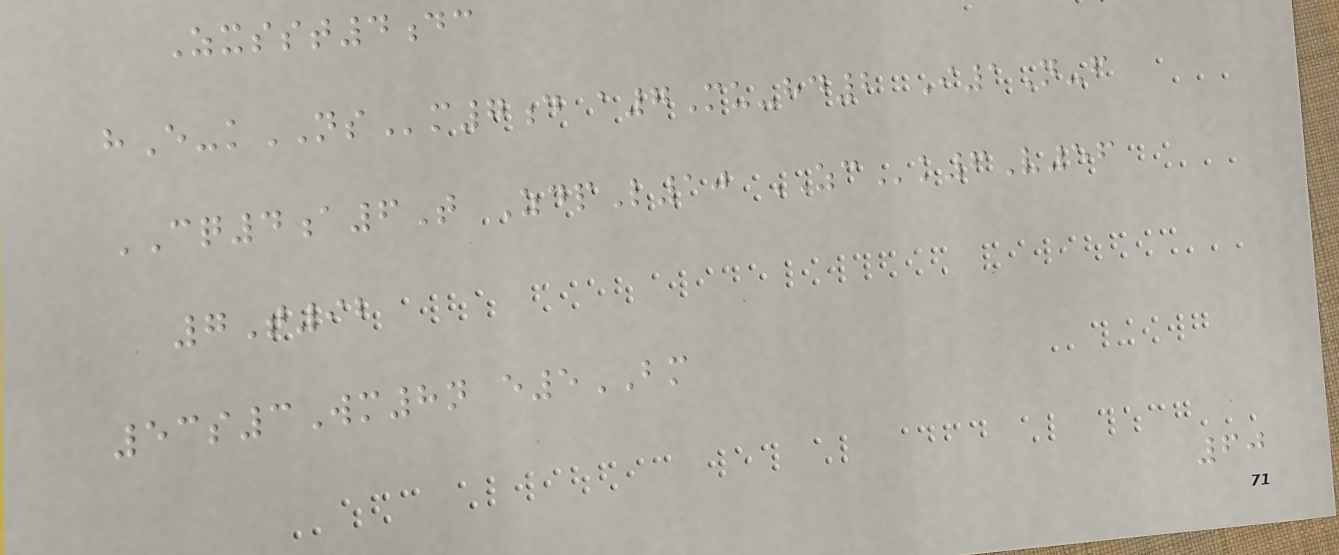Zxsst4dc
hE-kNSm7d a7Mu-hd2 I1N-f
CQ4a6T ZdpL10 ZCk6V56
7T92
53s3Wm8n e5BM
60
